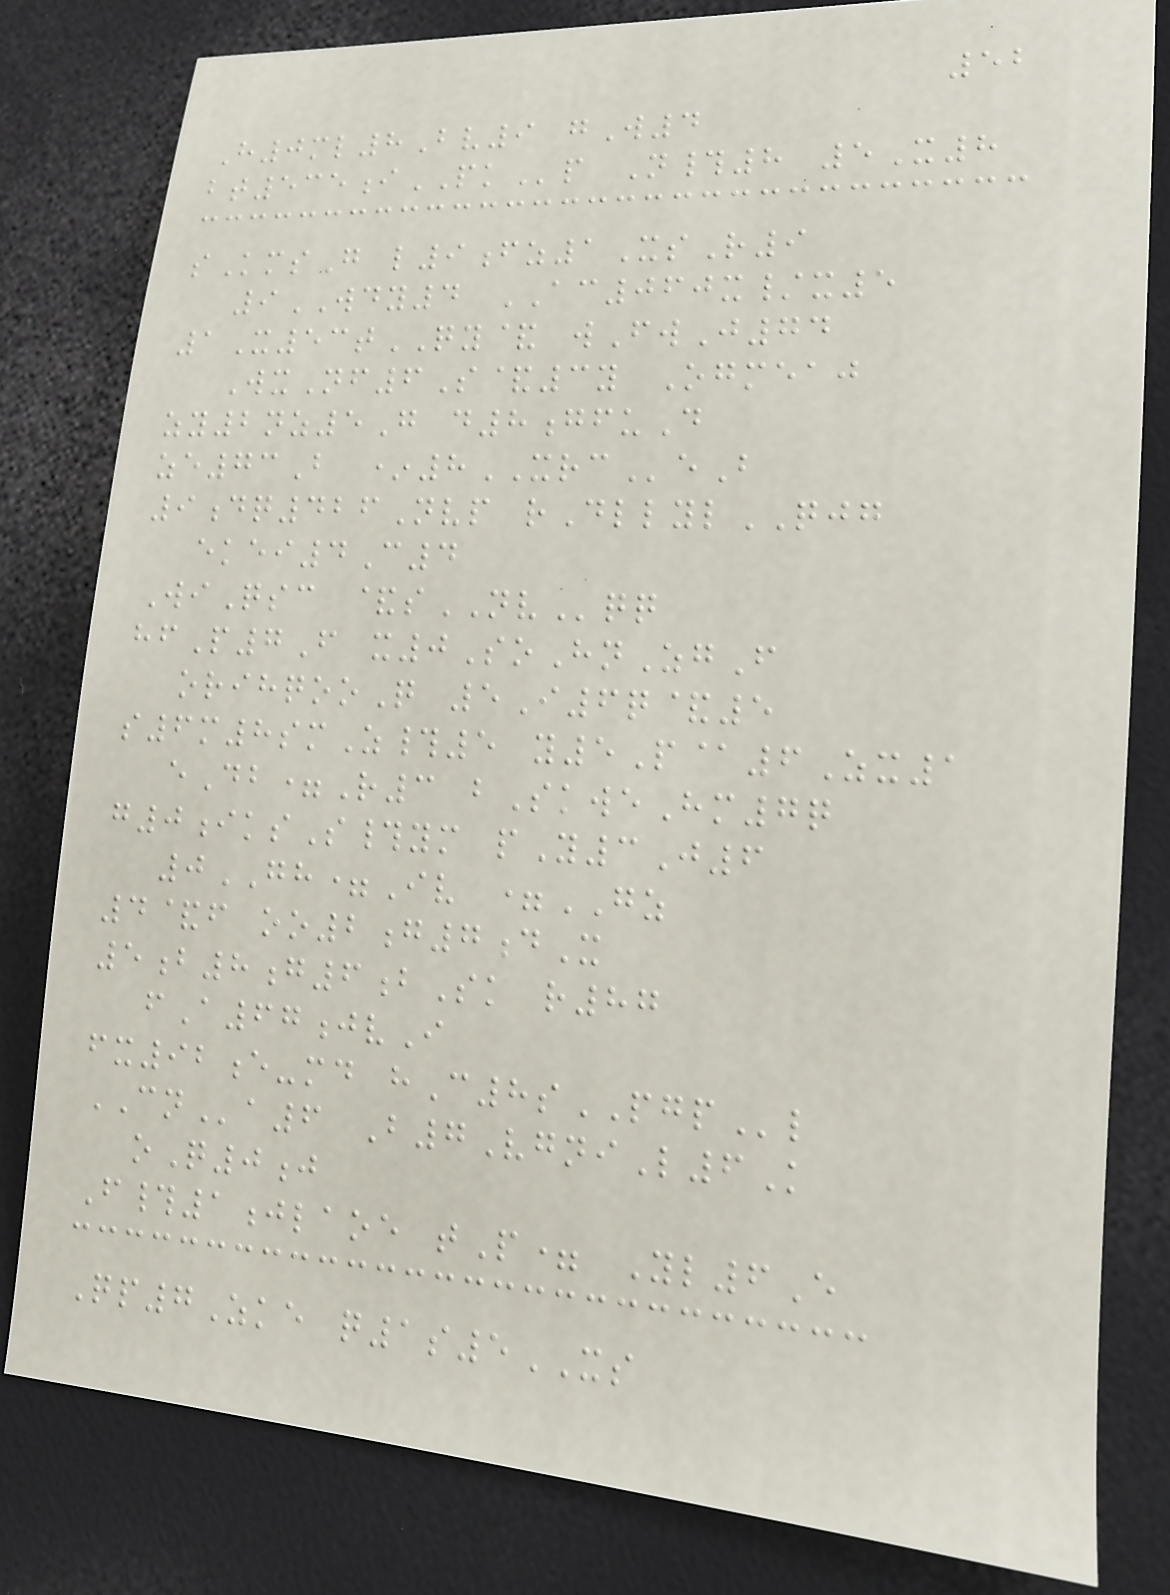52
H0ml8Bv9 gW4
bt535iPKp N#8 5X8
sKmsG l9fz1XsR9
9WDY4 AC060x/x5
1X53tQY& wFwJ74
WxNf6S&3y Ogmeaj
zy2nz5G d8gfuD
ze73B *8XRCeB
9dq426Nvp rDllylQJG
ekei4C4
WiQsc &sNVqq
hfP7F x0SoHnZgF
orihqooQ 5I6q&5
s6m8smZ#5 y5P@6Zx1
eDb=R3 bSkweHm7q
g0iksS#ym pY3J6
0GH=Iv =GZ
4&f oo2g7dX
5b8g6bSk r87
fA67jvI
fx92e-md hC8sPGPl
CNa6 B7VgniL6K
oQ0j
F#1jlaoe tP= Yl6E
Qp7Zke q1s5XS
